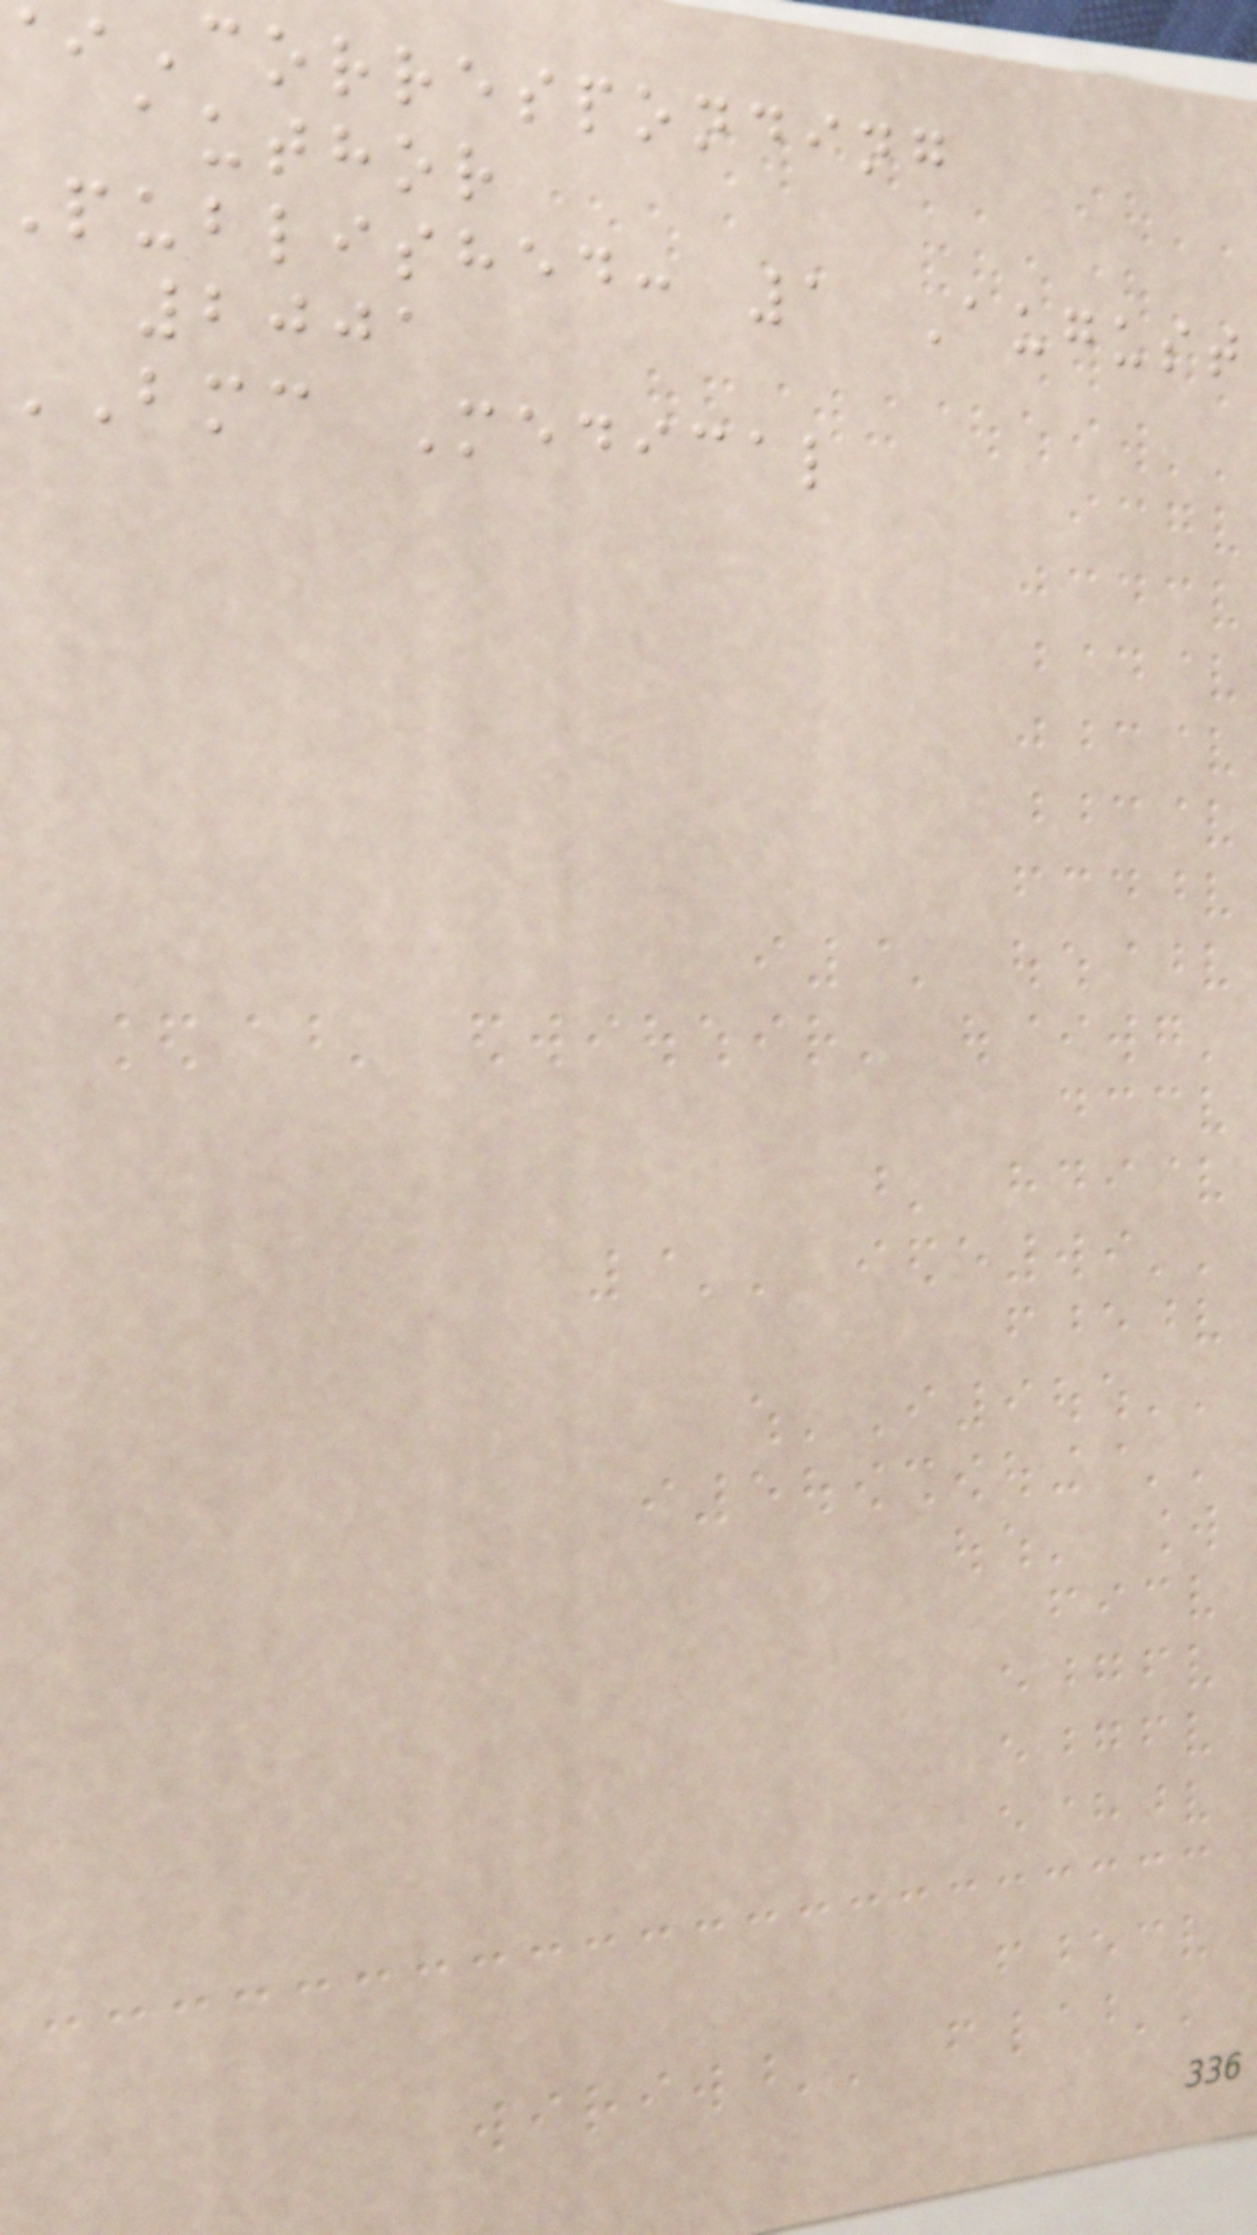Corresponding
author
published: 1 August
2001
bmc Medical
